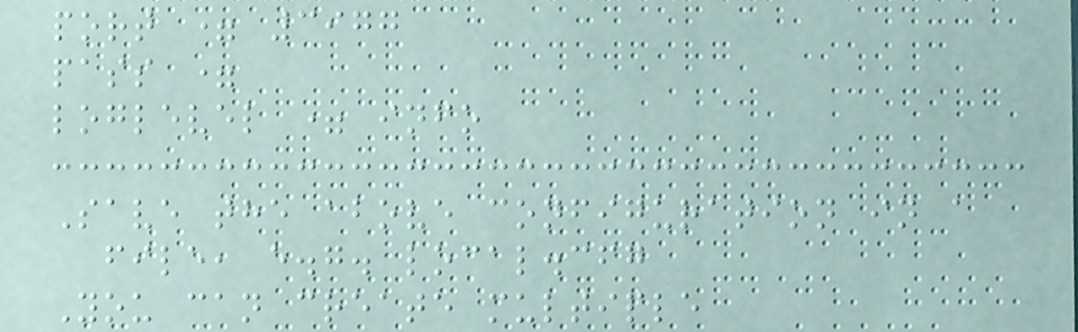port = 3977
pass =
loglevel = info
Save the above configuration in a
file, e.g. local.cfg
You can create multiple
